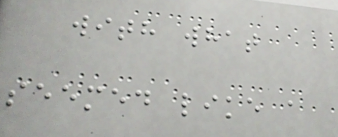with what
seemed like a
